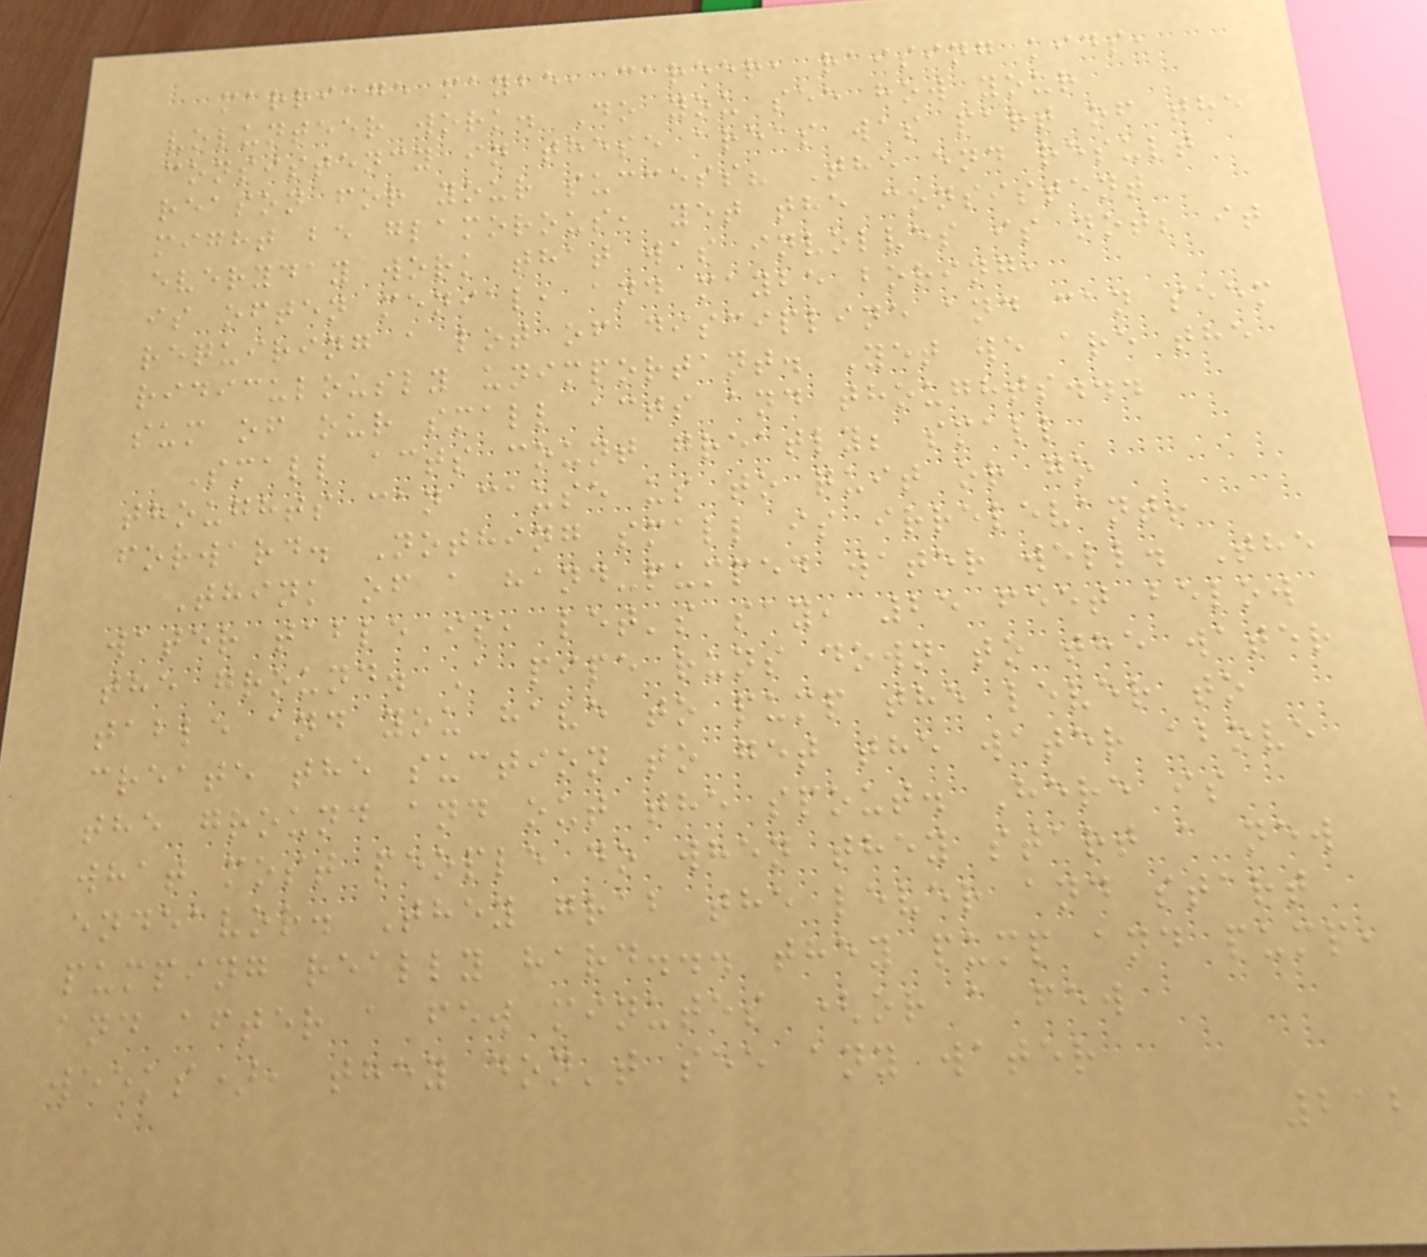marriage maybe, career, raising kids,
volunteer work. Do you see how your
consistency in these areas was part of the
reason for your success? The end result
might be glamorous, yet the consistent
everyday work that was involves is not; it
is often menial, and maybe boring,
requiring a lot of discipline and can seem
ridiculously unimportant. Yet we are the
sum of our small acts and thoughts...
Small acts count greatly; small
thoughts can cause us to quit or go
forward. Nothing small is irrelevant!
Think of a hand-pumped water well. The
water table is, let's say, 25 feet below
the ground. A pipe runs down to the water
table and you have to pump the lever to
create the suction to get the water above
the ground and out the spout. Here is
what most people do when they start a new
endeavor. They grab the lever and start
pumping really hard... they pump and pump,
and after a few minutes (or a few
weeks), they don't see any water
212
